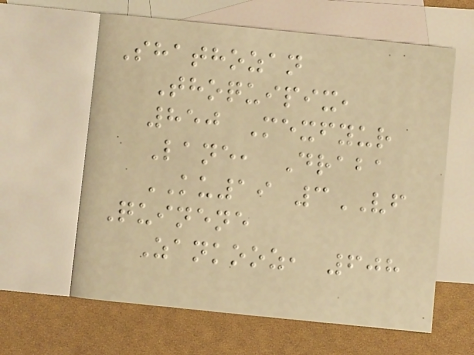Shathozan
Thoquipix,
850 Mexfyur
Lane, Draba
KU19 3VF
Quinene
Zankooz, 608
